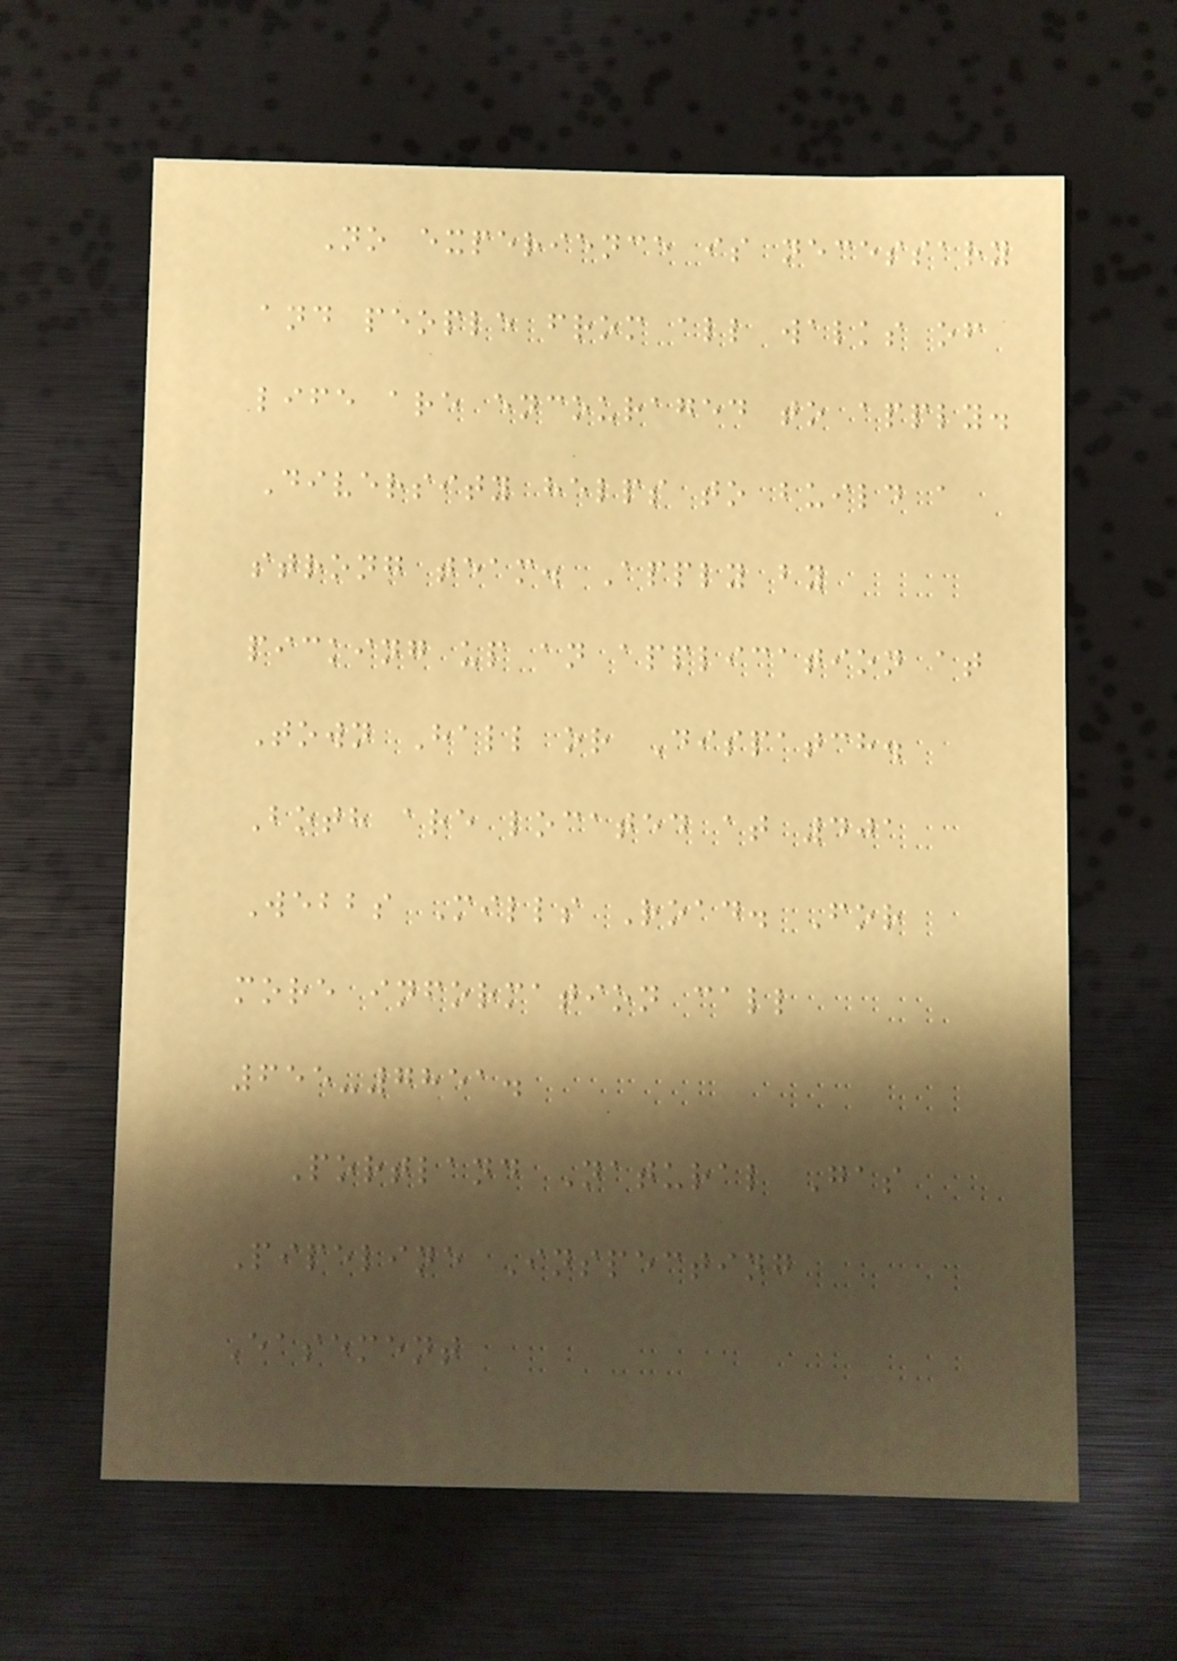No experience is necessary
and people from all walks of
life are encouraged to apply.
Diversity helps to build a
strong team. Apply by
picking up an application at
Town Hall or Dispatch.
Both are located at 401
Webbs Mills Road. For
more information call
655-7851.
Portland Natural Gas
Pipeline Inspecting
Easement
